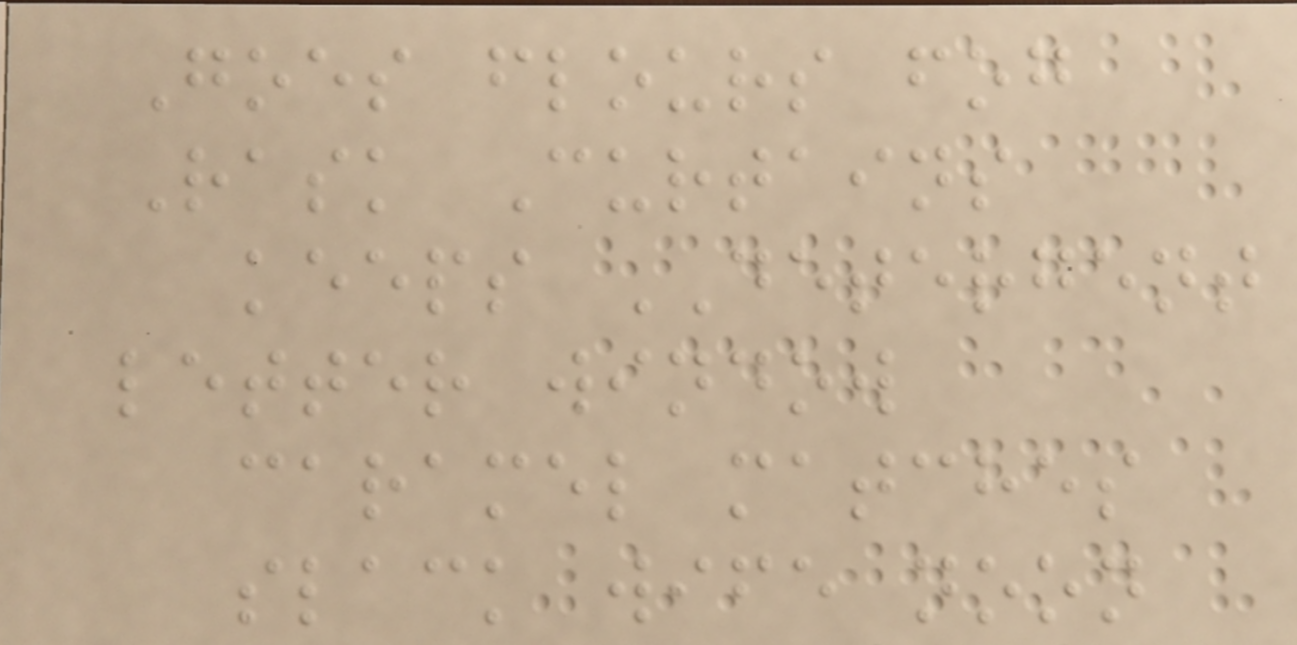Goes flours fog
Rask Curtains
keeps DETERGENT
letter window
caramel matches
slack wife noon
